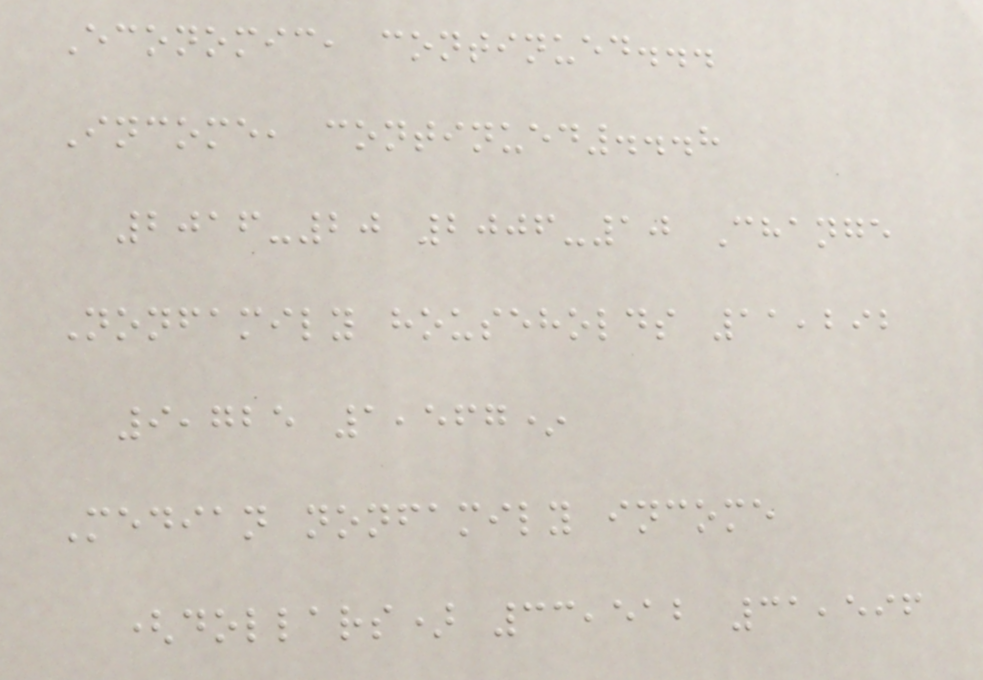Economic, continued...
Income, continued...8
2016-20 2006-10 Change
Nonfamily households 11,292
9,725 1,567*
Median nonfamily income
(dollars) 33,512 31,596
